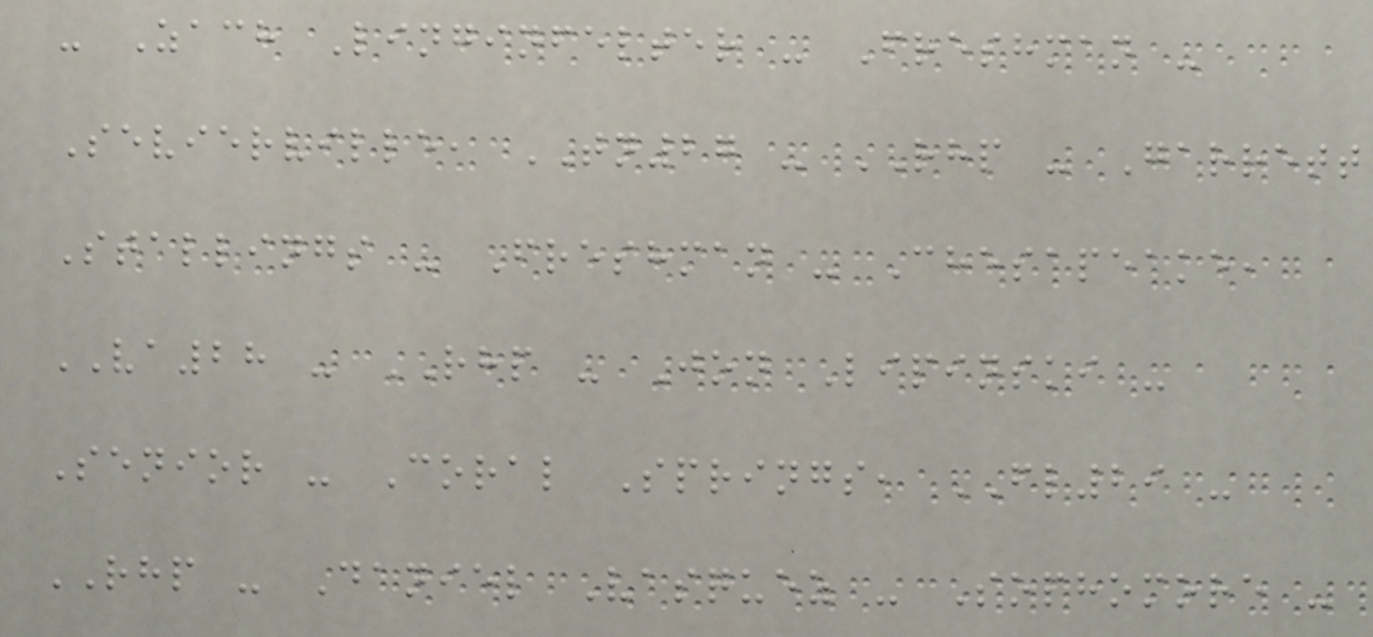- Zach Linginfelter - Freshman -
Sevierville, TN27 - RHP - Garrett
Stallings - Freshman - Chesapeake,
VA28 - RHP - Jon Lipinski -
Senior - Coral Springs, FL29 -
RHP - Daniel Vasquez - Sophomore -
